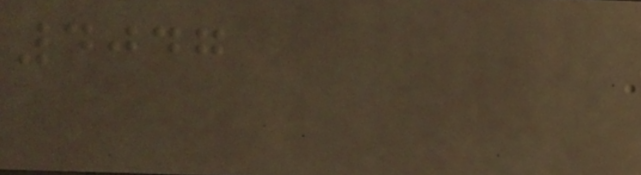4047
